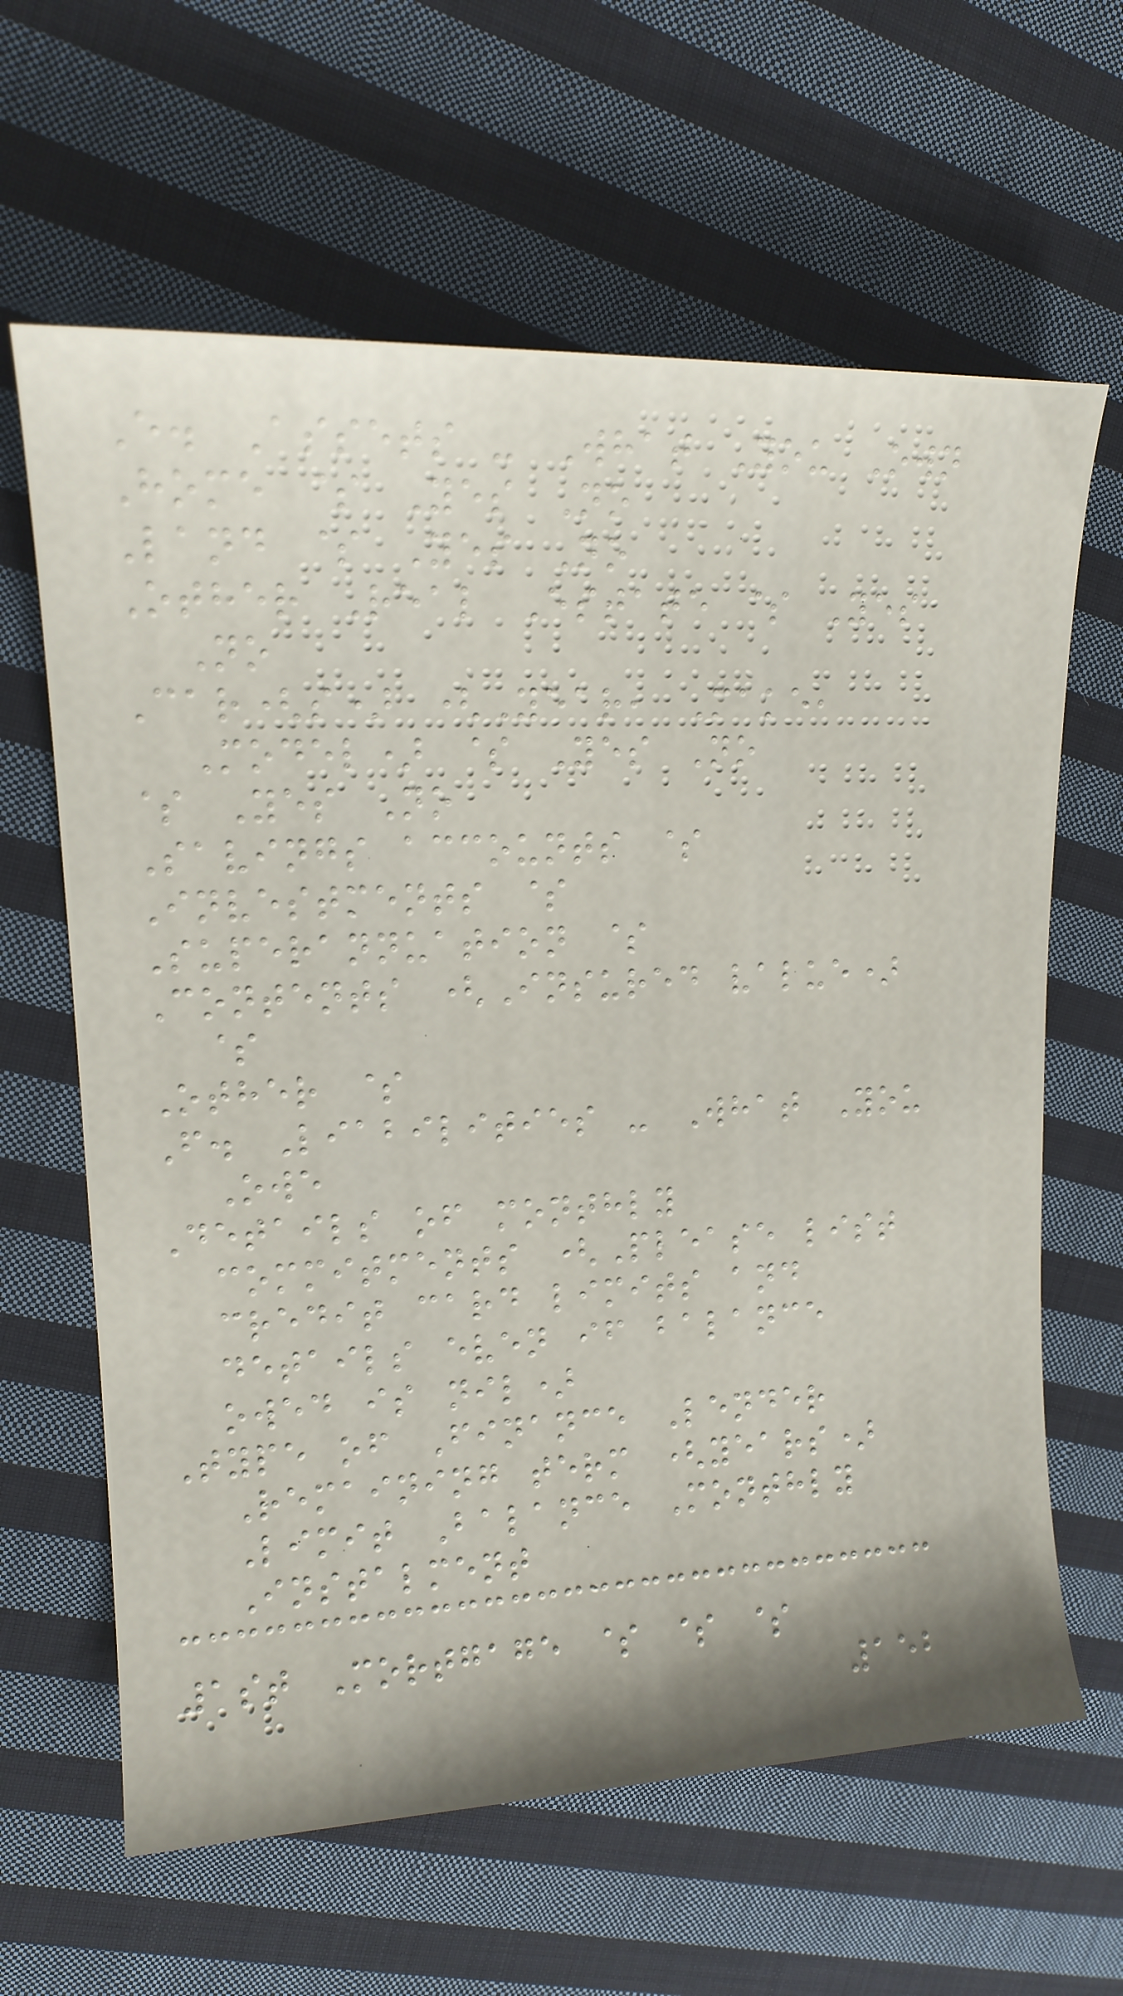E. Assets - What You Own
Home $ Yes No
Land $ Yes No
Other Real Estate $ Yes
No
Car(s) (Year, Make,
Model) $ Yes No
$ Yes No
Savings accounts $
Investments $
Superannuation $
Contents (Insured value)
$
Other $
F. Liabilities - What You
Owe
Details of monthly
commitments (Please list
credit card limits and
details even if balance
owed is nil)
Type of Finance Lender
Remaining term (years)
Limit Balance Monthly
Instalment
1st Mortgage $ $ $
152
